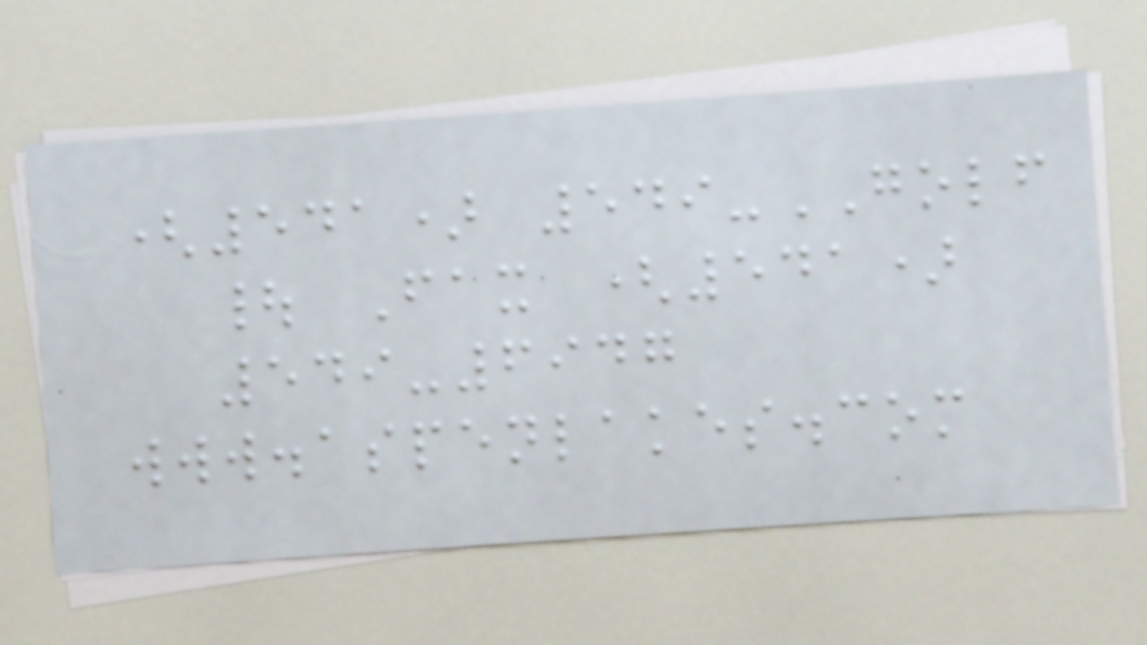(541) 549-GOLF
| Fax (541)
549-6947
www.aspenlakes.com
